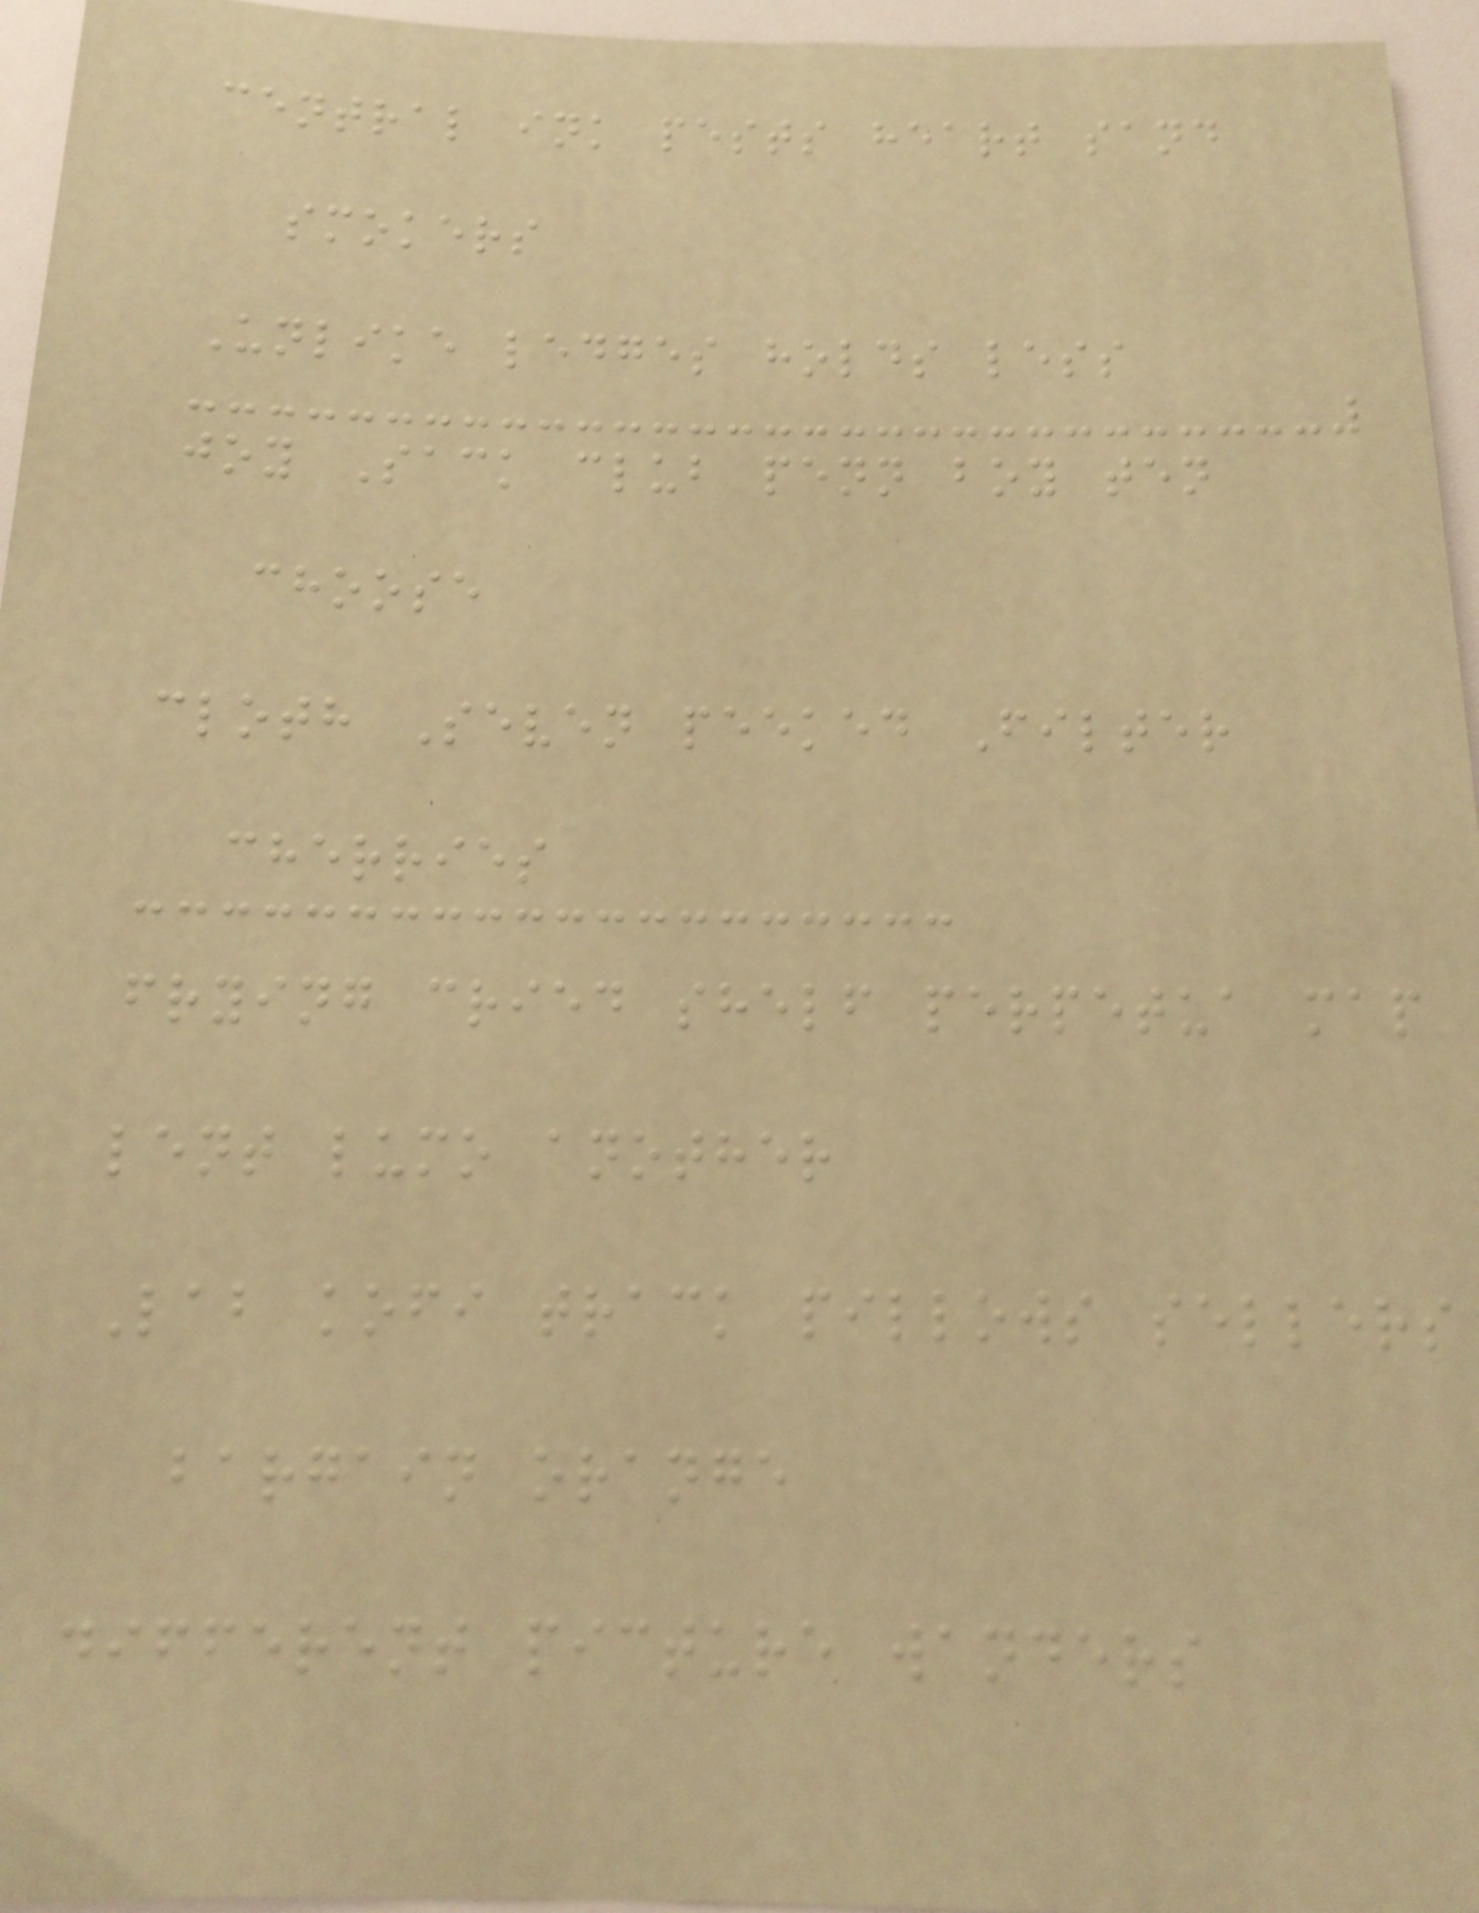central ink pests heart sand
smokers
Unlike ledges holds less
joy Sack club penn boy ten
choose
cloth Seven peeked Filter
cherries
frying cried shelf perpetua map
lent lumo another
Lab kofi track pillows sellers
bargain orange
different picture wanders
